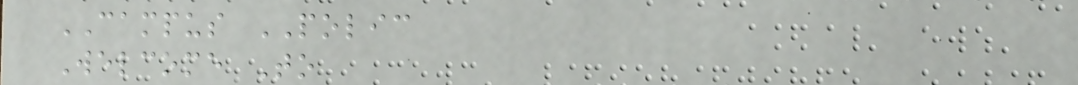CAMPUS POLIC
Welcome To
